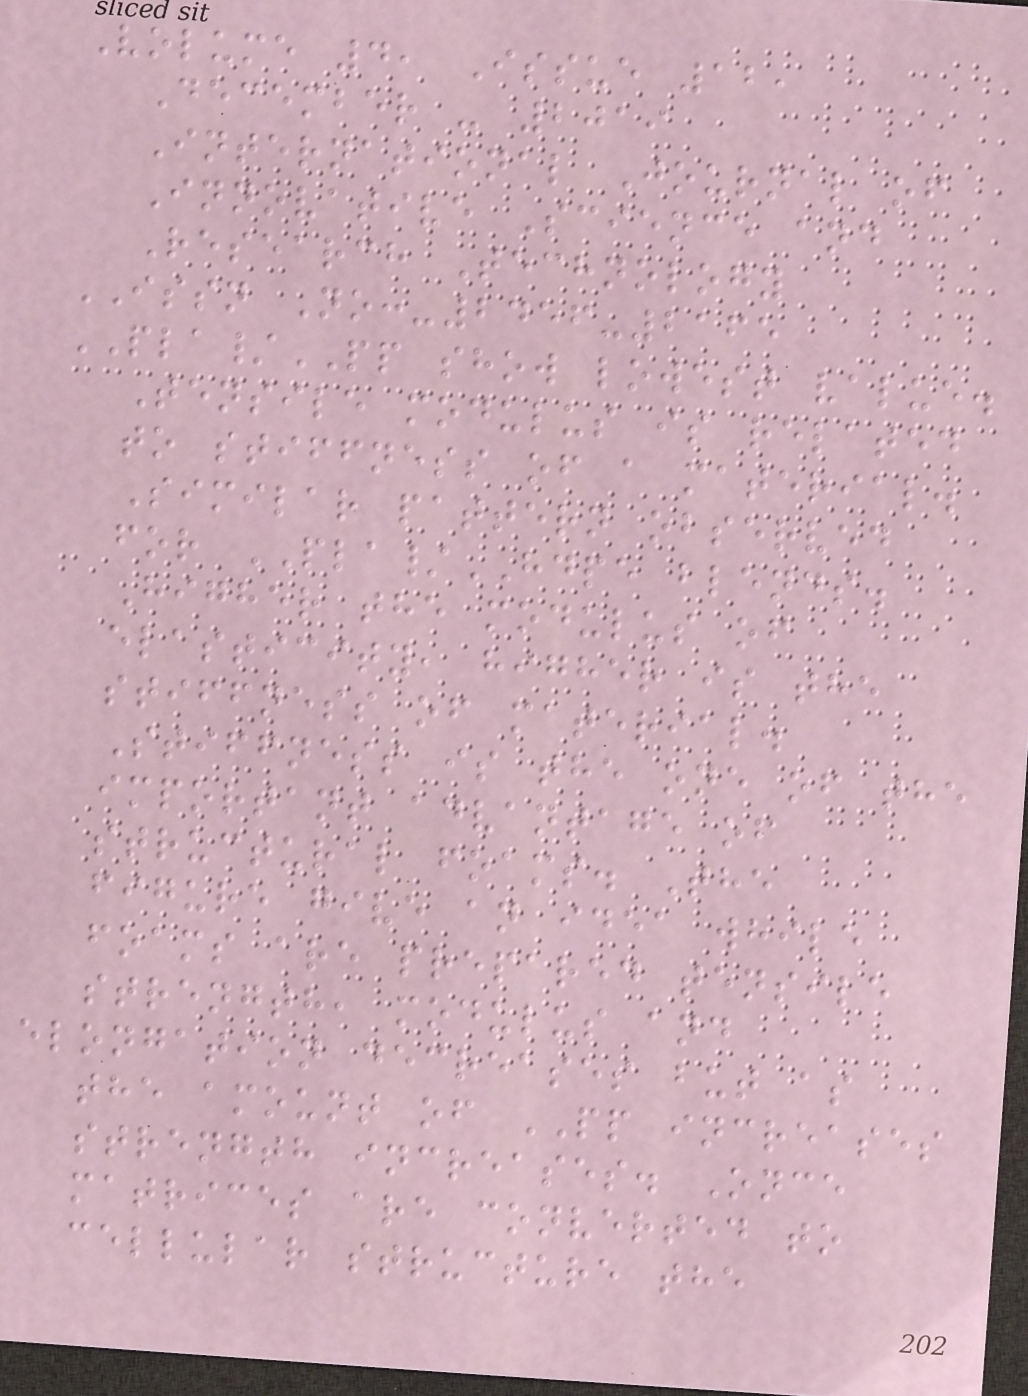Volume 4, Issue 12,
December - 2019
International Journal of
Innovative Science and
Research Technology
ISSN No:-2456-2165
PLA/PP show lowest value.
Tensile modulus is related
to stiffness of a material.
Similar pattern observed
for PLA/HDPE blends.
Higher the modulus of
elasticity, higher is the
stiffness of material.
Stiffness is the one of the
important advantage of
structural foams. The
figure give an idea while
foams are prepared tensile
strength, modulus and
elongation decreases but as
the amount of PP increases
strength increases. Once
matrices are converted to
cellular structure the
